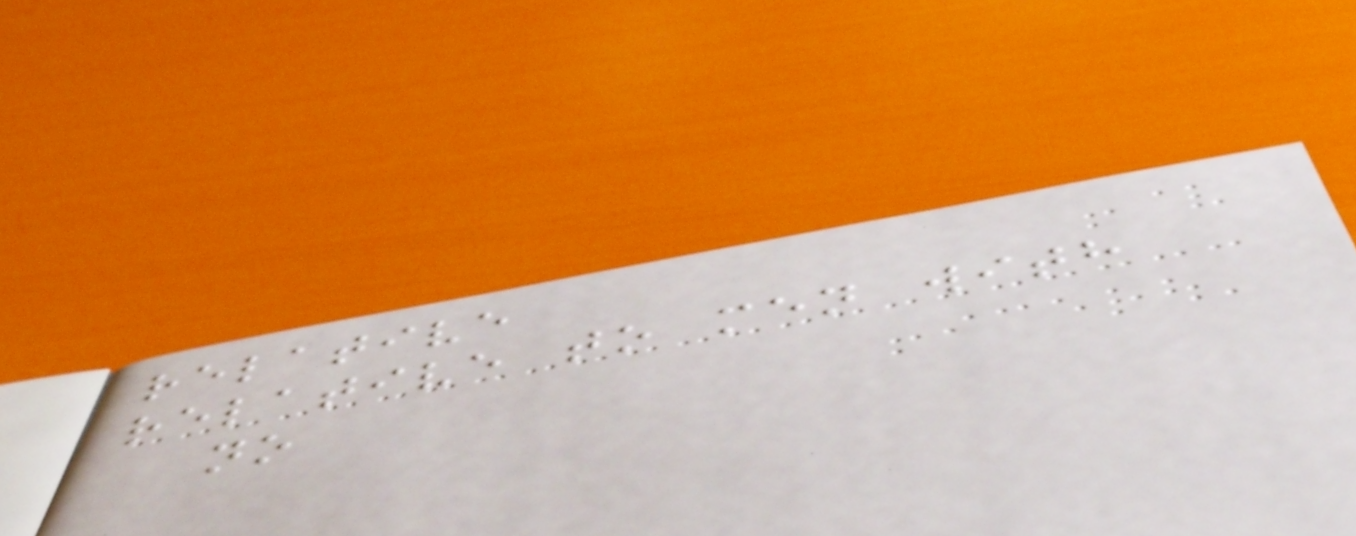relative
relative to men with
no
